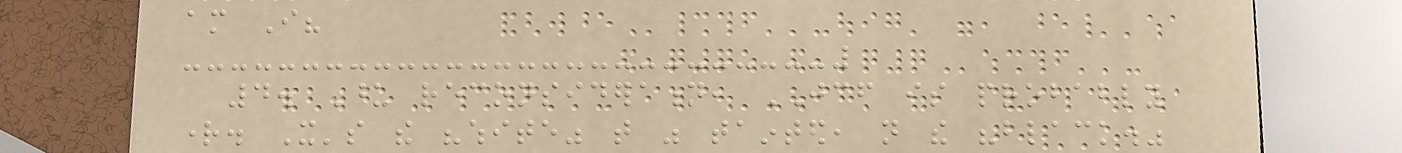am I?
4. Upon reconsideration, JCF is probably
right. It's the "white" that was tainted, not the "black."
